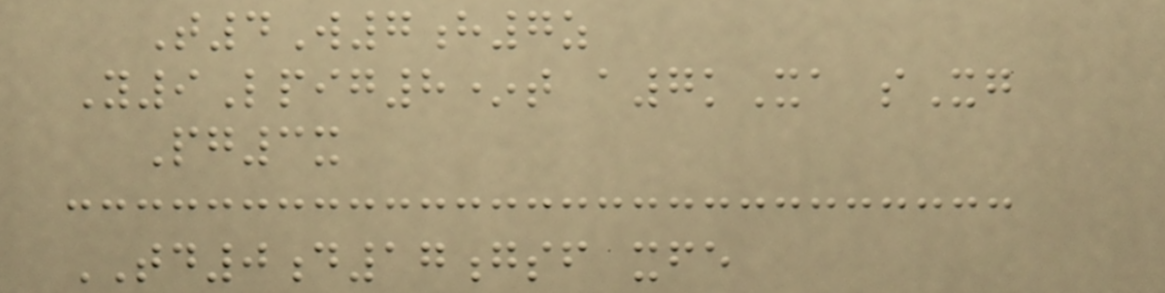T4W7h7z
Y9Lpig8*t a7kXa sXg
Pg3x
TD0d17gsf xfe
